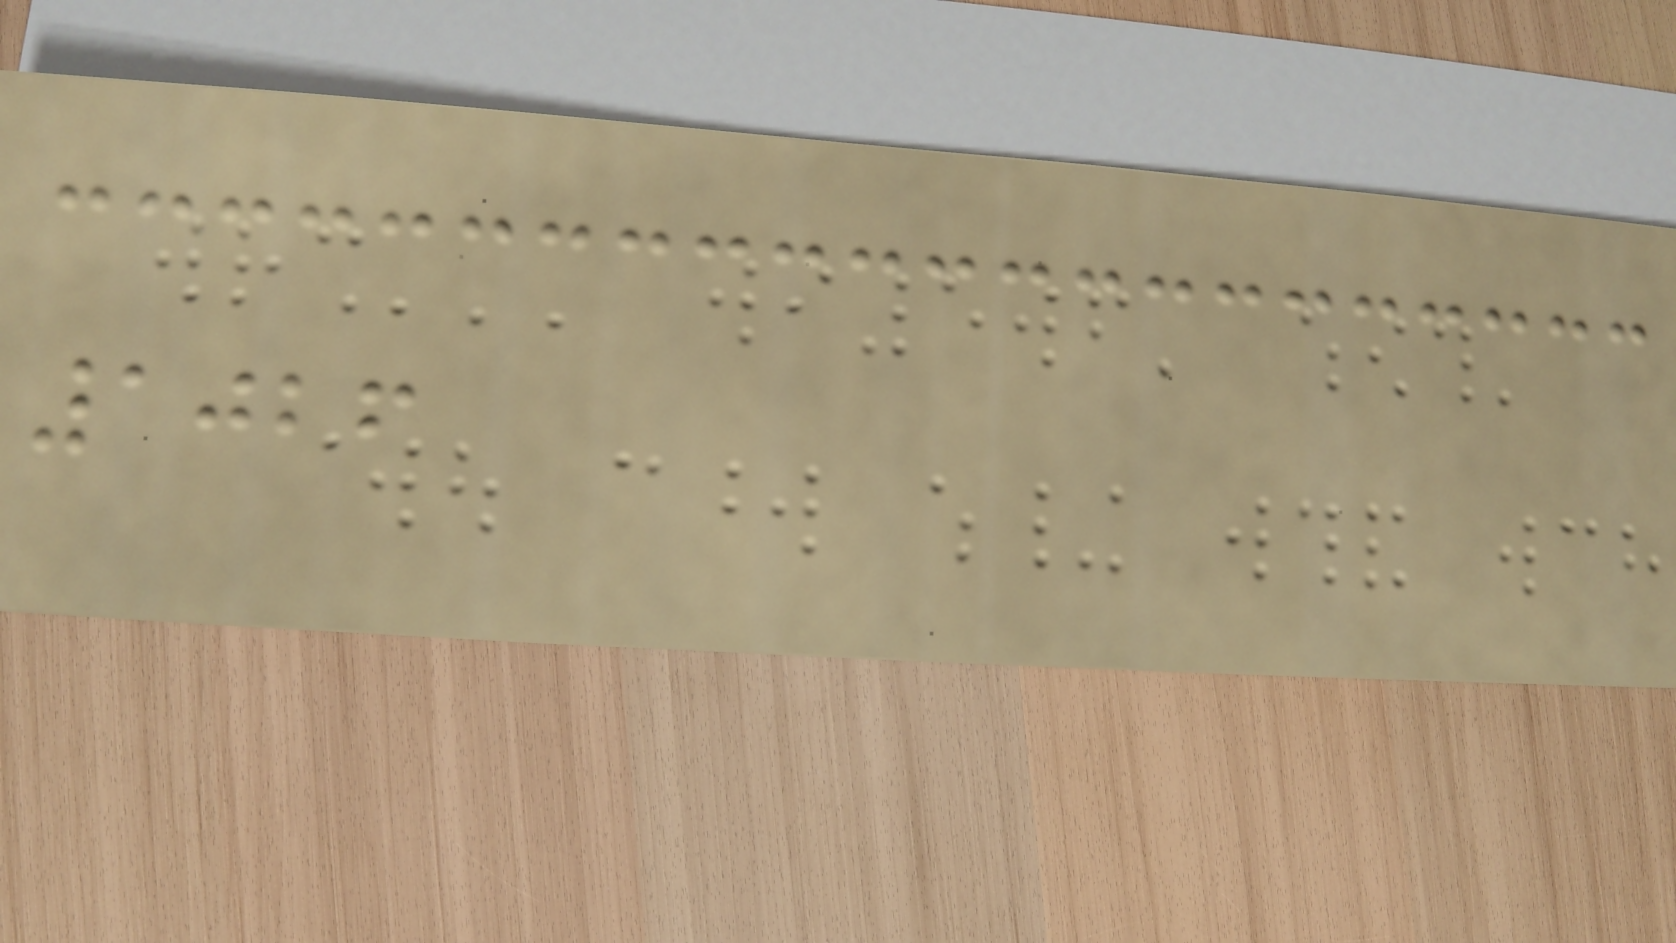1026
